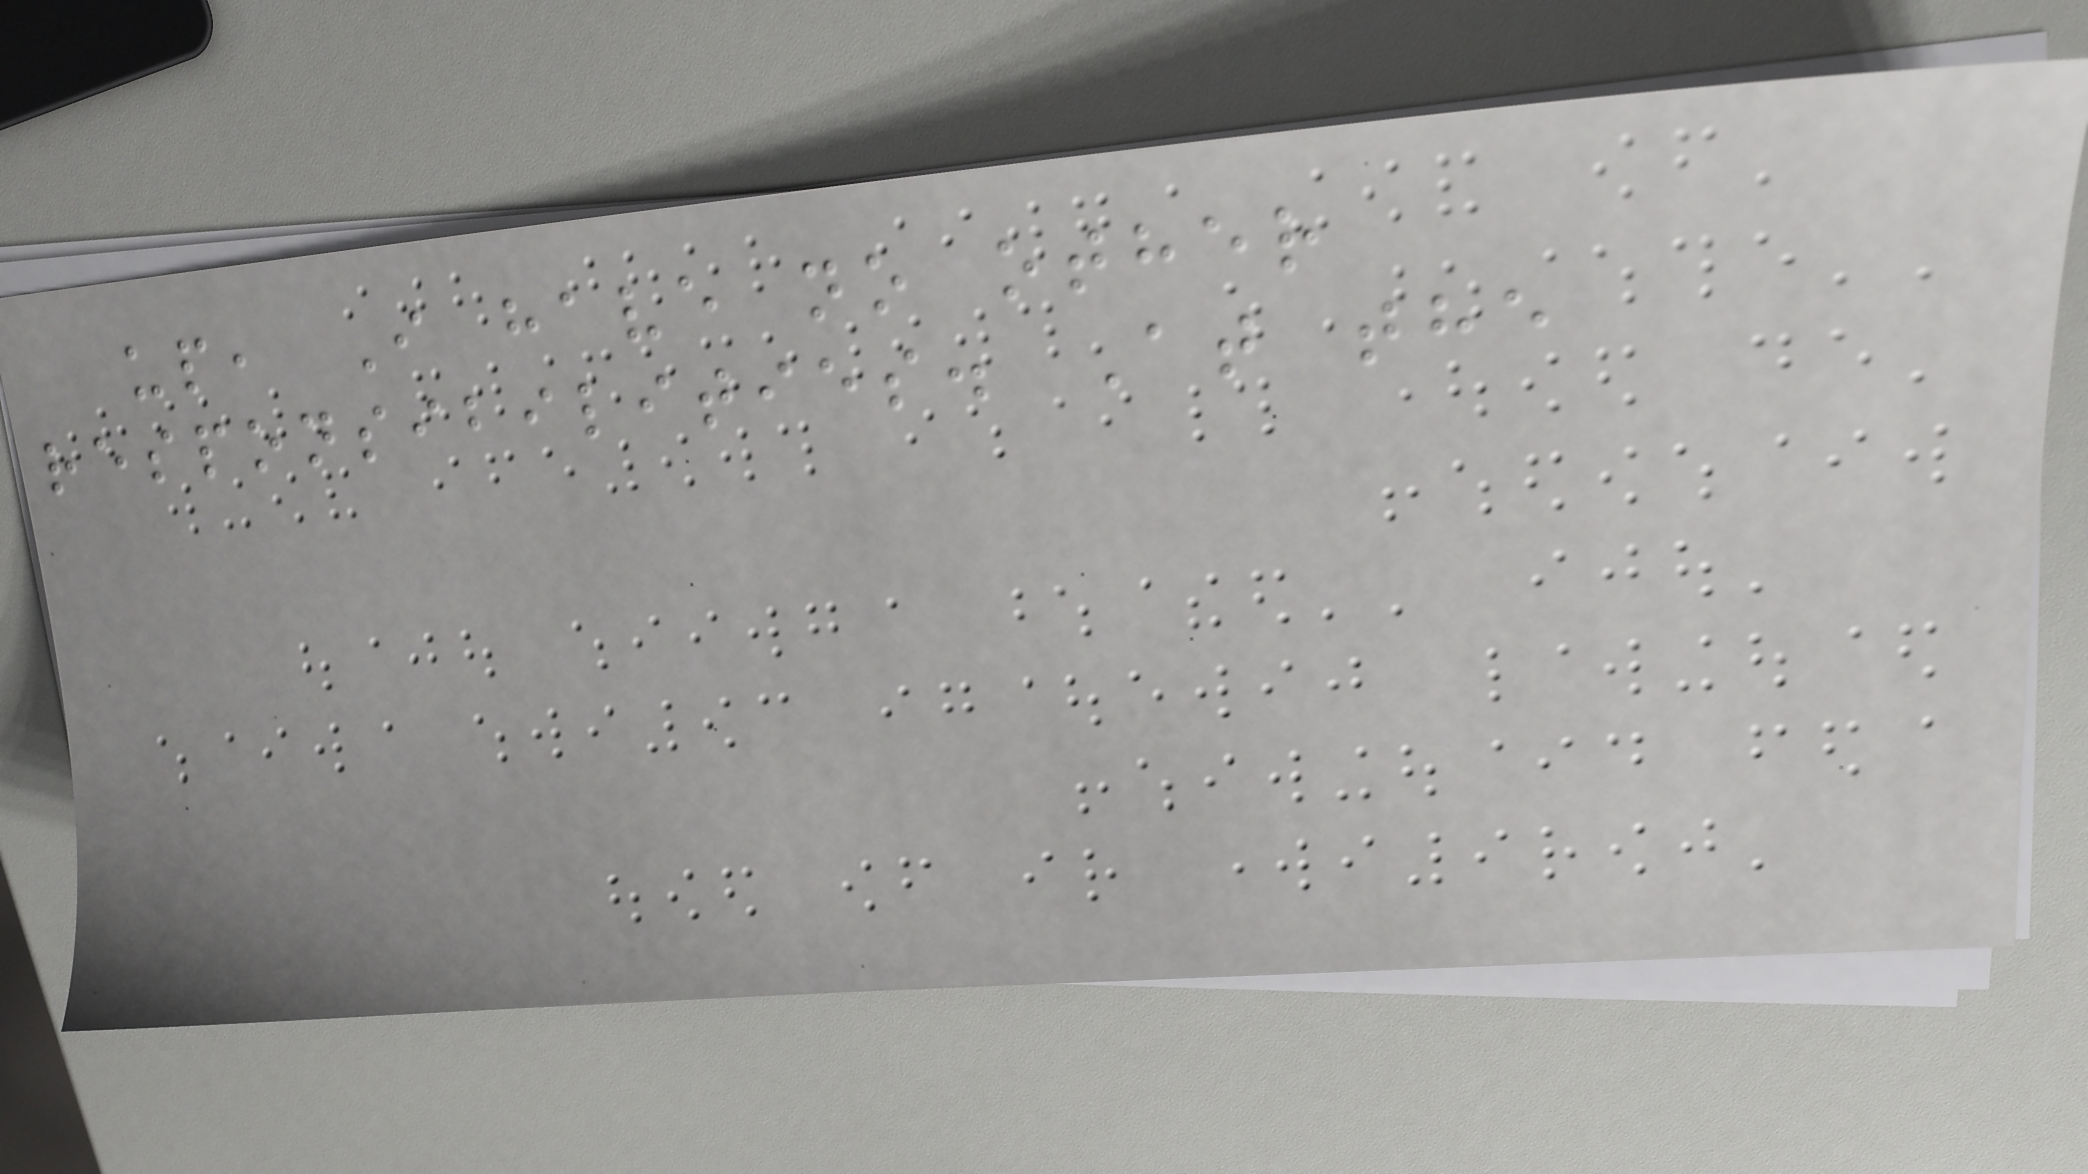up, I have no other
responsibilities. At the
